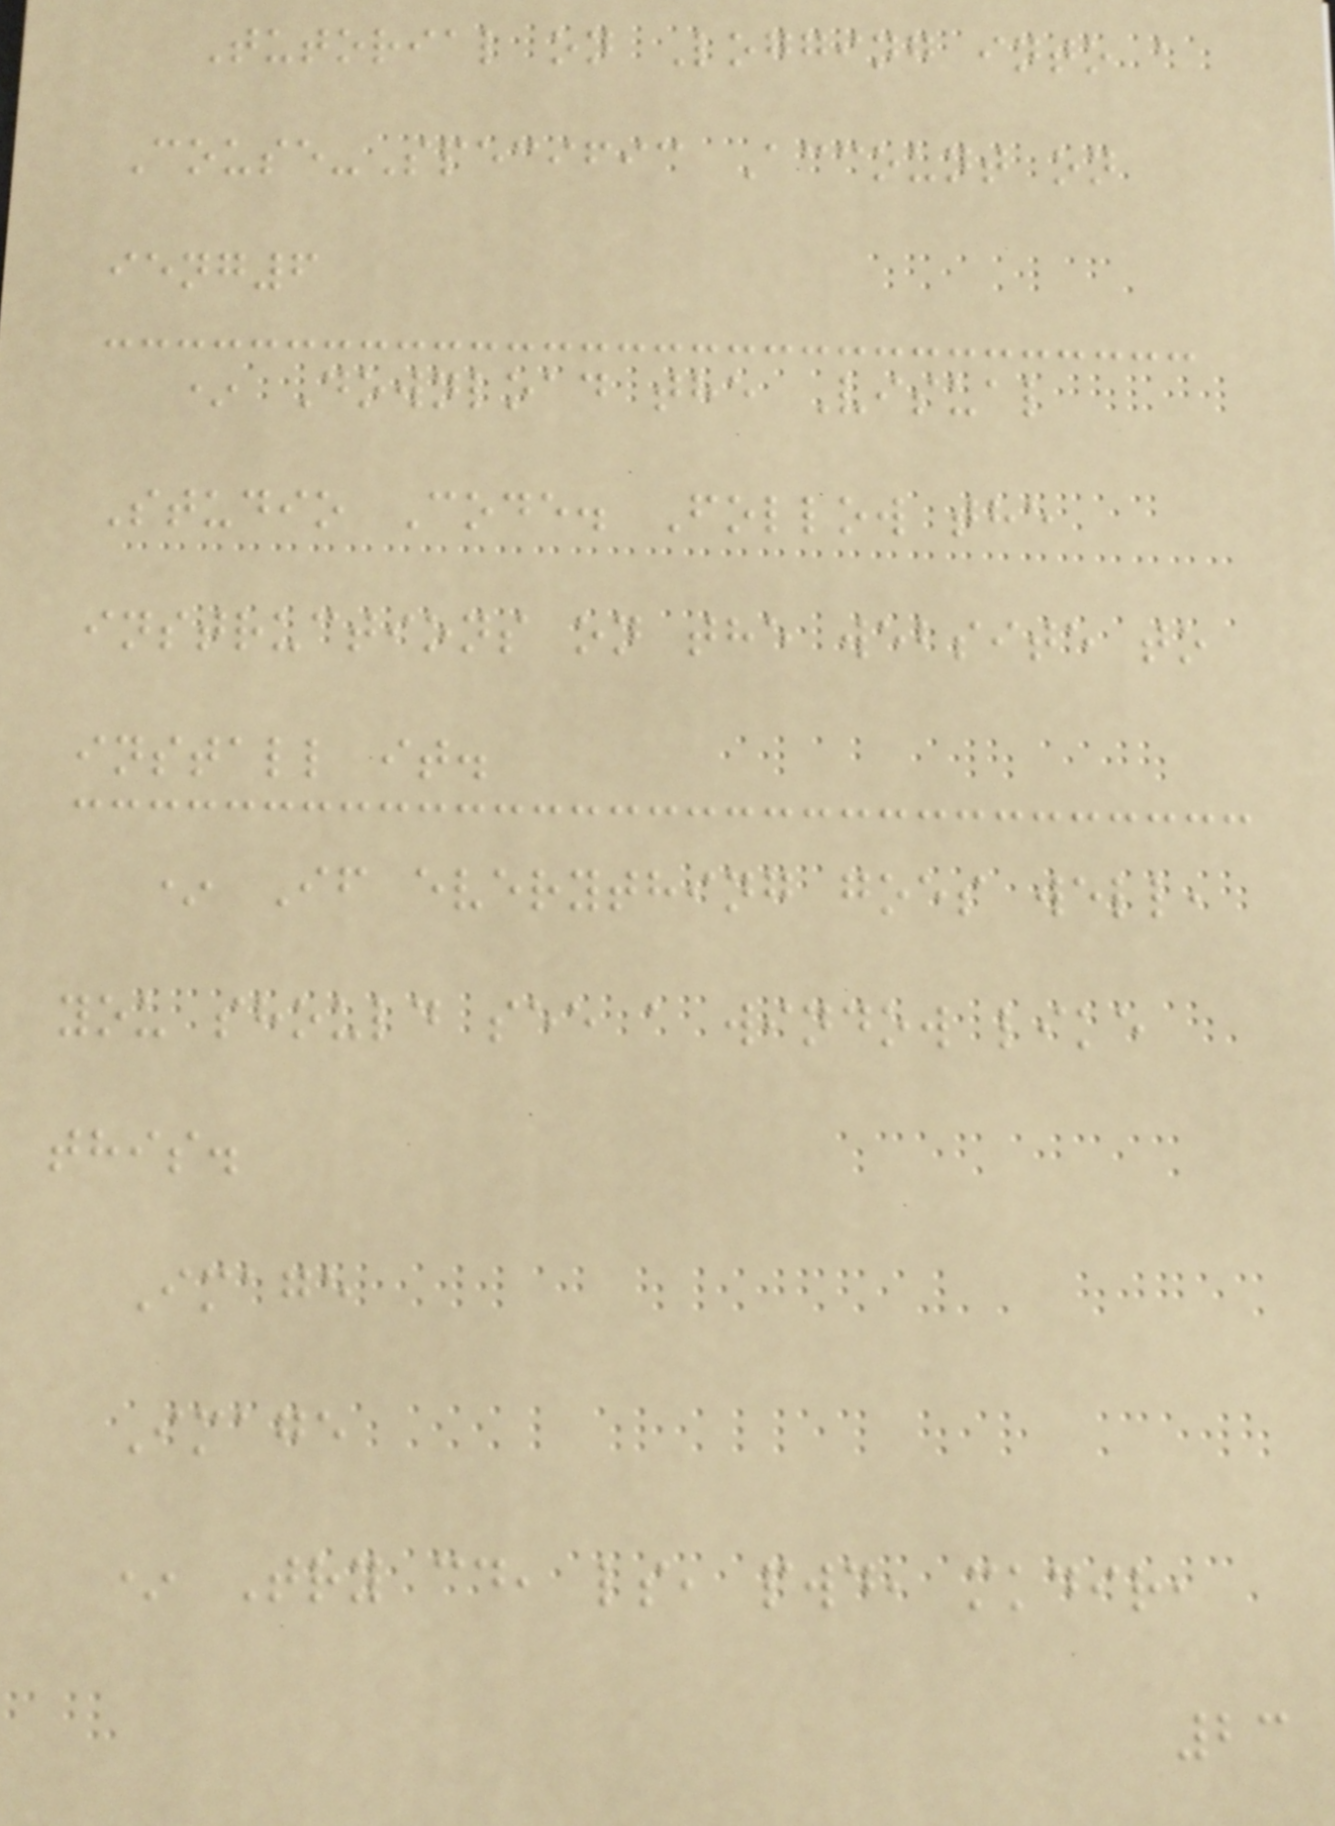Tutorial on Logging into a
Couse-Specific Account on
ieng6
* Download the Visual
Studio Code. Follow the
instructions on the website to
install it.
* If everything goes well,
you should see a window like
this.
Image
Image
* Try cd, ls, pwd, mkdir,
23
